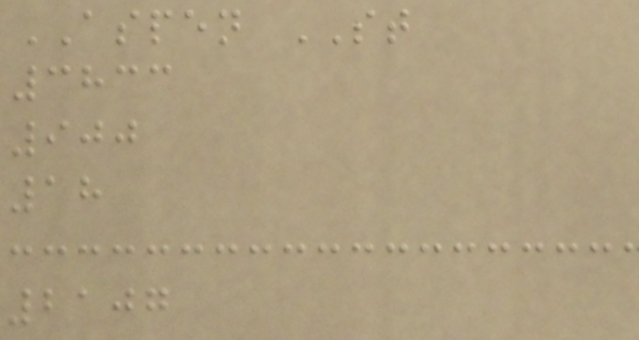ASPEN ST
3833
900
18
2107
